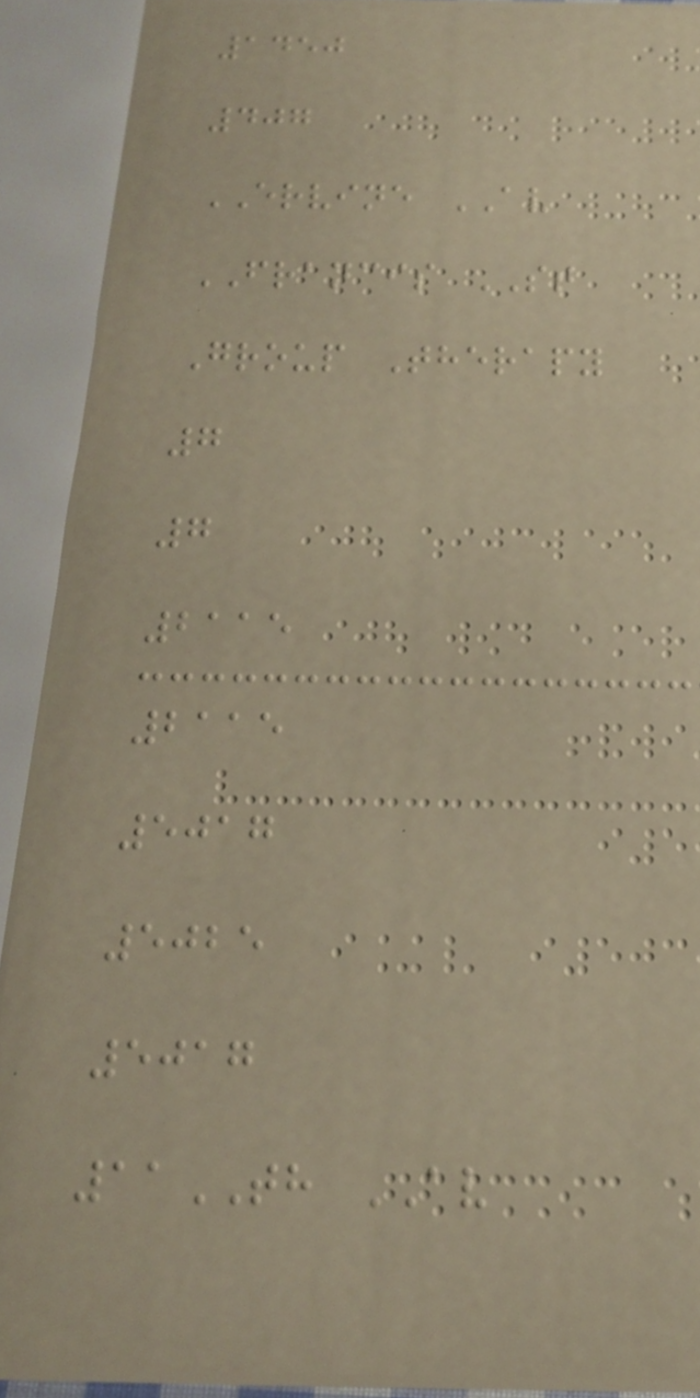1450
407
ERVINE AV
FRANCIS ST
Group Therapy
7
7
2115
2115
5017
5025
5017
11TH AV
